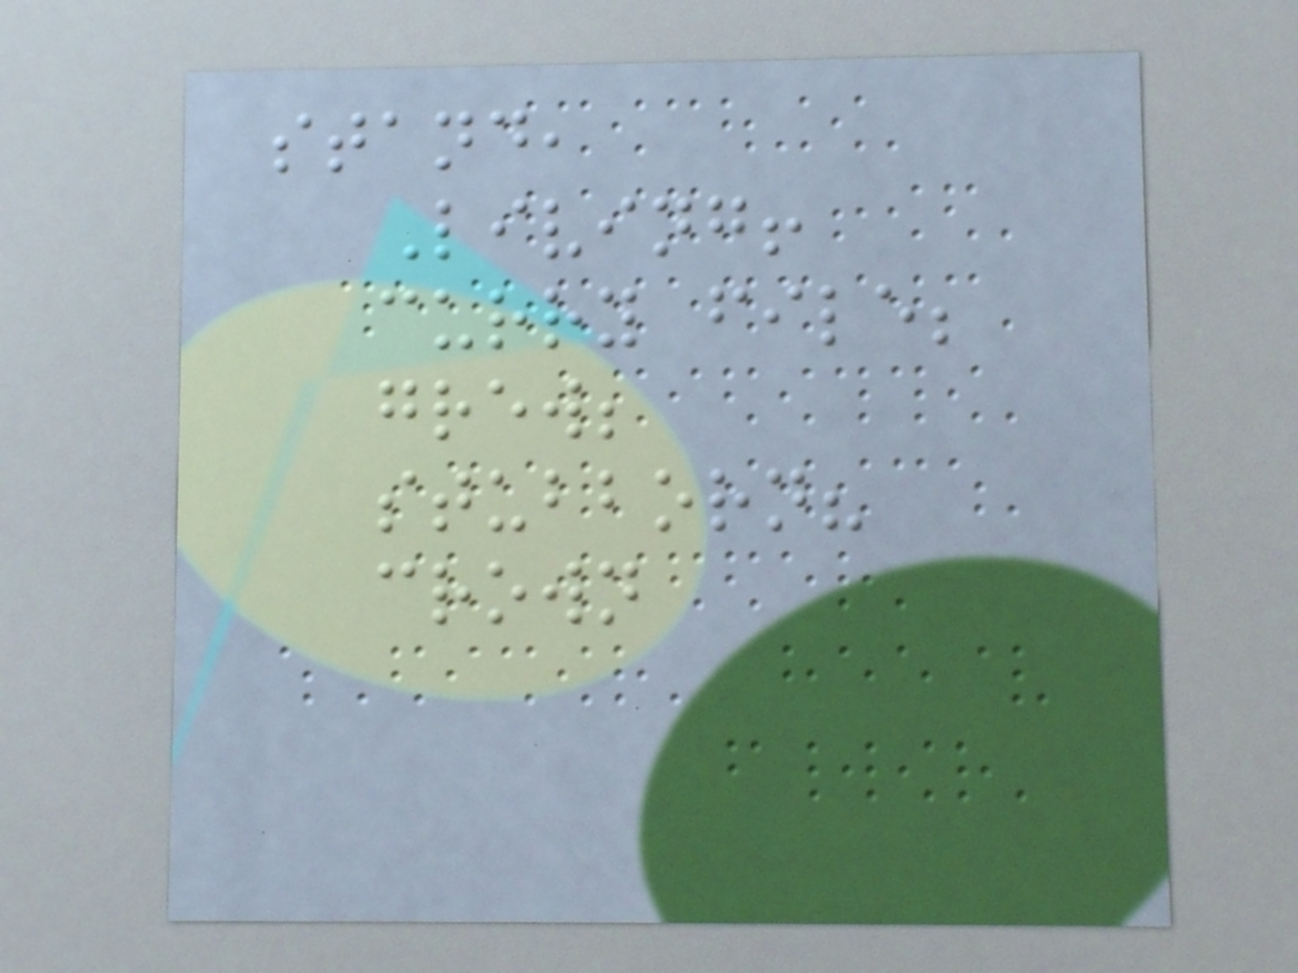stand,
Living!
curry file;
grew;
stubborn?
crown
